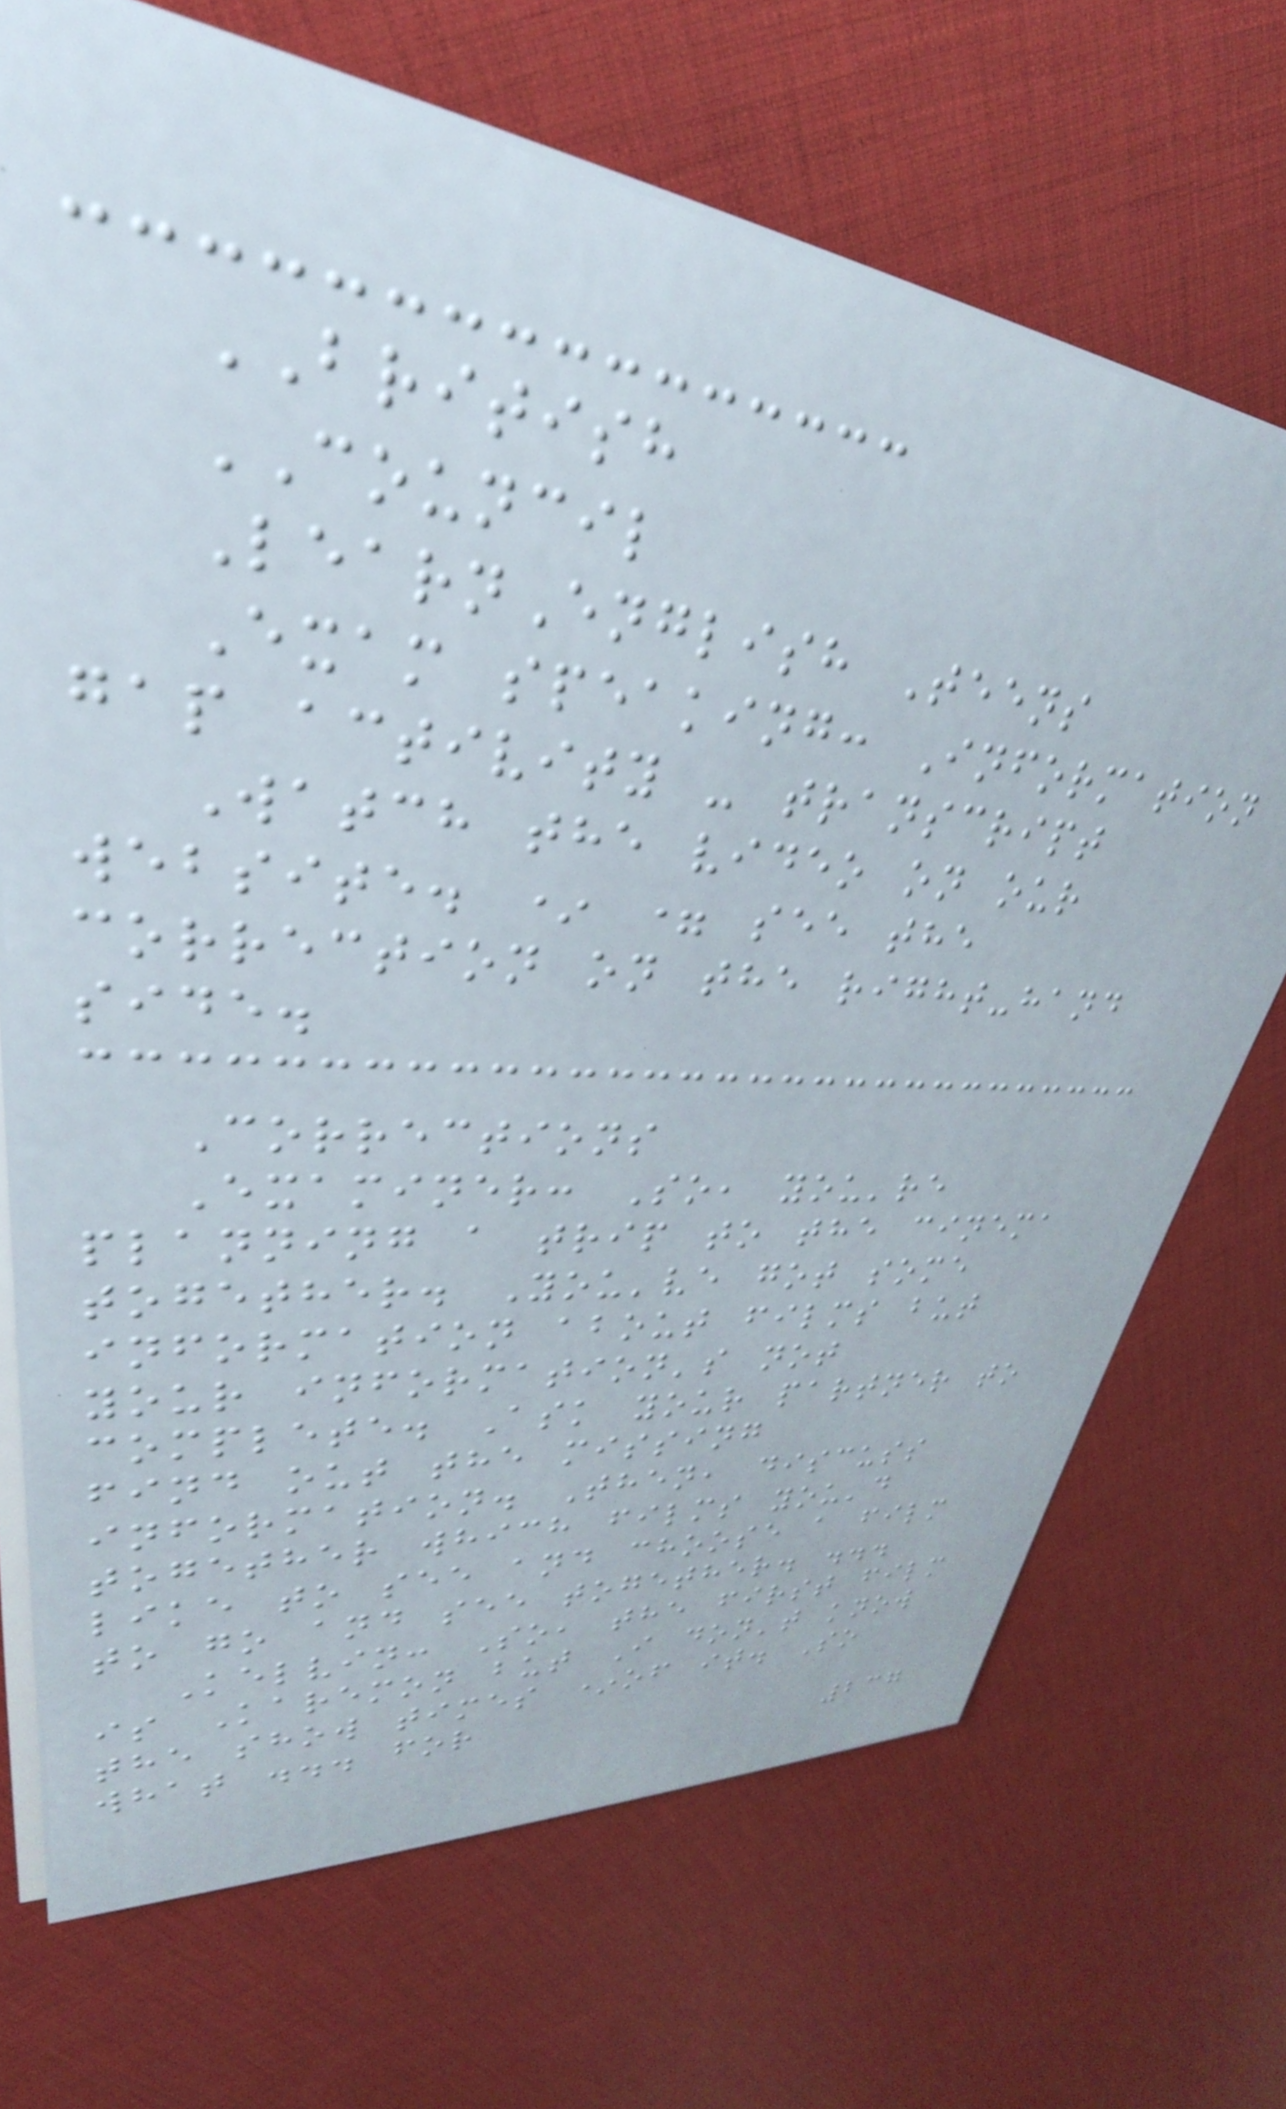BRITISH
COUNCIL
LearnEnglish Teens
Exam speaking: Information
gap activity - transcript
Watch the video on our
website. * = see the
correction on the right-hand
side.
Corrections
Examiner: So, you're
planning a trip to the cinema
together. You've got some
information about films but
your information's not
complete. Ask your partner to
find out the missing
information. Then, discuss
together which films you'd
like to see and choose a film
to go and see together. ...
Kelvin: So, the first film
is Karemon but I don't know
the show times *of it. So
what ... for
237
